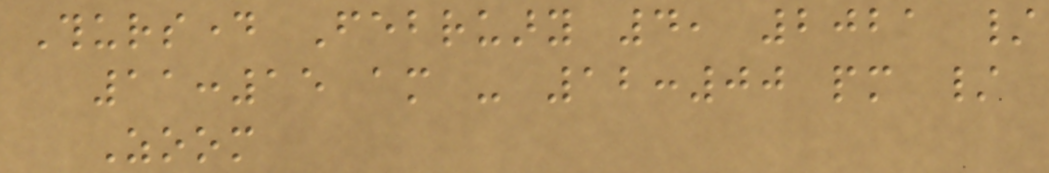Thursday February 4, 2021 /
11:15 am - 12:00 pm /
Zoom
